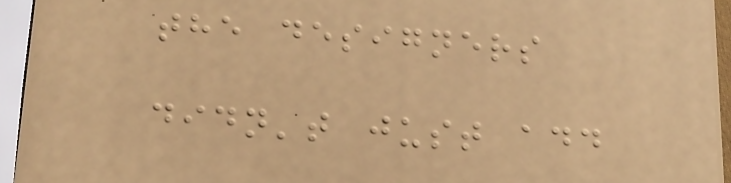the designers
didn't just add
